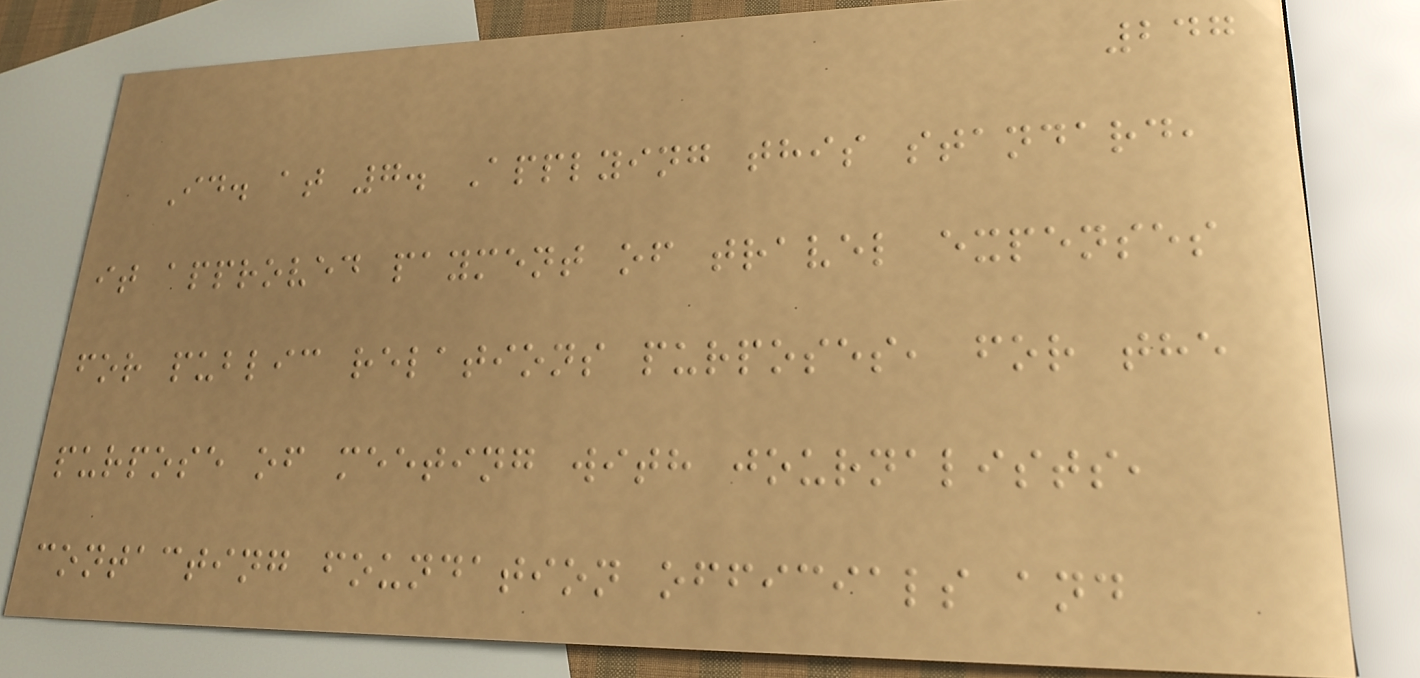247
Id. at 7. Applying this standard,
it approved payment of travel expenses
for public relations purposes, for the
purpose of meeting with journalists,
contacting foundation officials and
